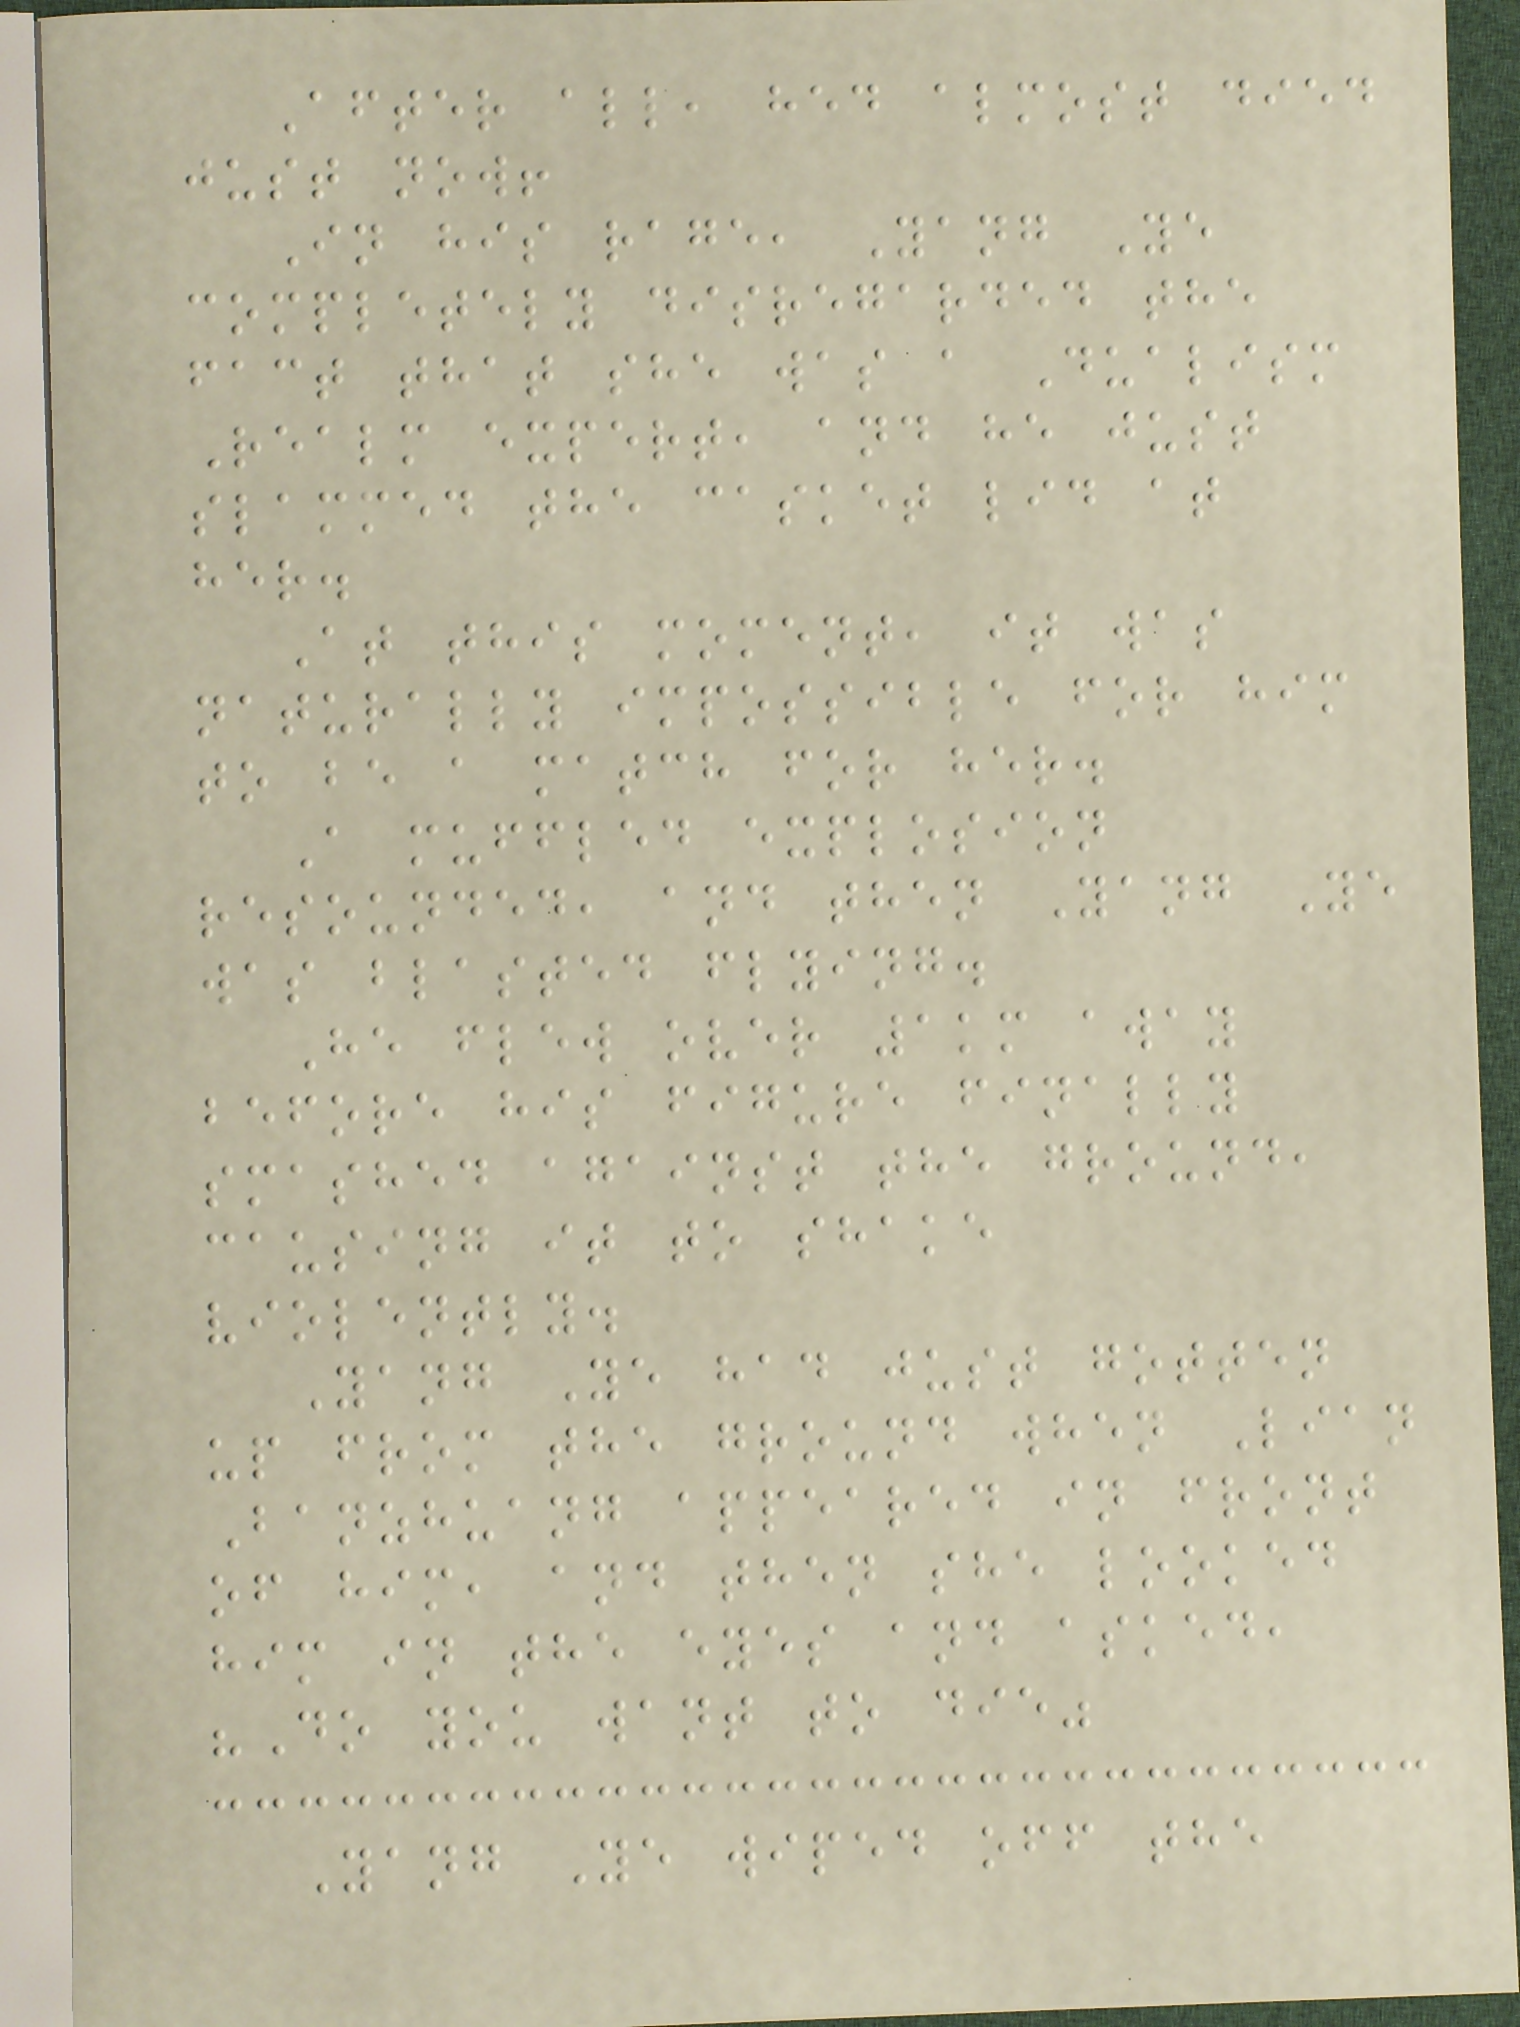After all, hed almost died
just now!
In his rage, Yang Ye
completely disregarded the
fact that she was a Dualism
Realm expert, and he just
slammed the casket lid at
her.
At this moment, it was
naturally impossible for him
to be a match for her.
A muffled explosion
resounded, and then Yang Ye
was blasted flying.
He flew over 1km away
before his figure finally
smashed against the ground,
causing it to shake
violently.
Yang Ye had just gotten
up from the ground when Lian
Banzhuang appeared in front
of him, and then she looked
him in the eyes and asked,
"Do you want to die"
Yang Ye wiped off the
